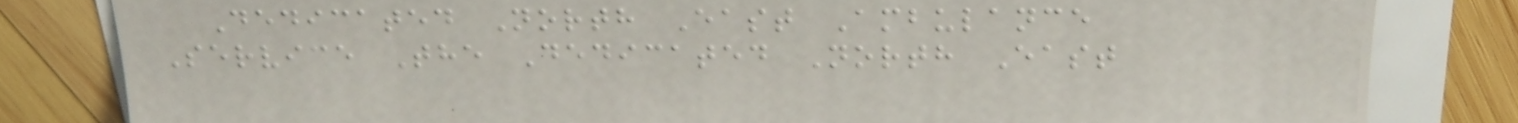Dedicated North East Ambulance
Service The Dedicated North East
